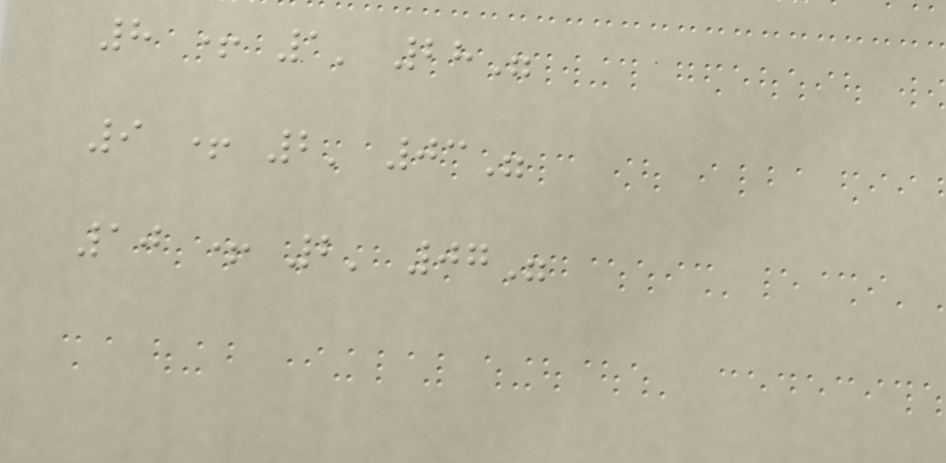8 + 1' 28"
9 + 2' 03"
10 + 2' 07"
